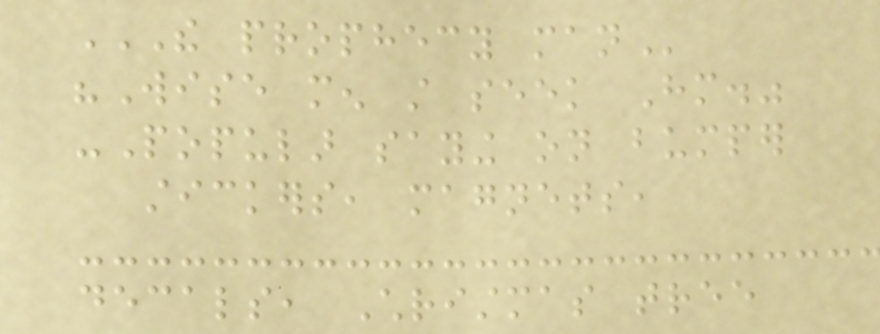THE PROPHECY MAN
"Wise men still seek Him."
-Popular saying on bumper
stickers, magnets,
decals, Christmas tree
